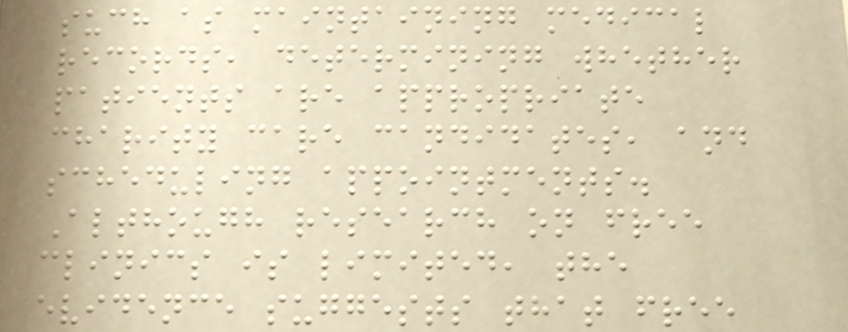such as maintaining medical
records, determining whether
patients are appropriate
charity care candidates, and
scheduling appointments.
Although research on free
clinics is limited, the
evidence suggests that free
